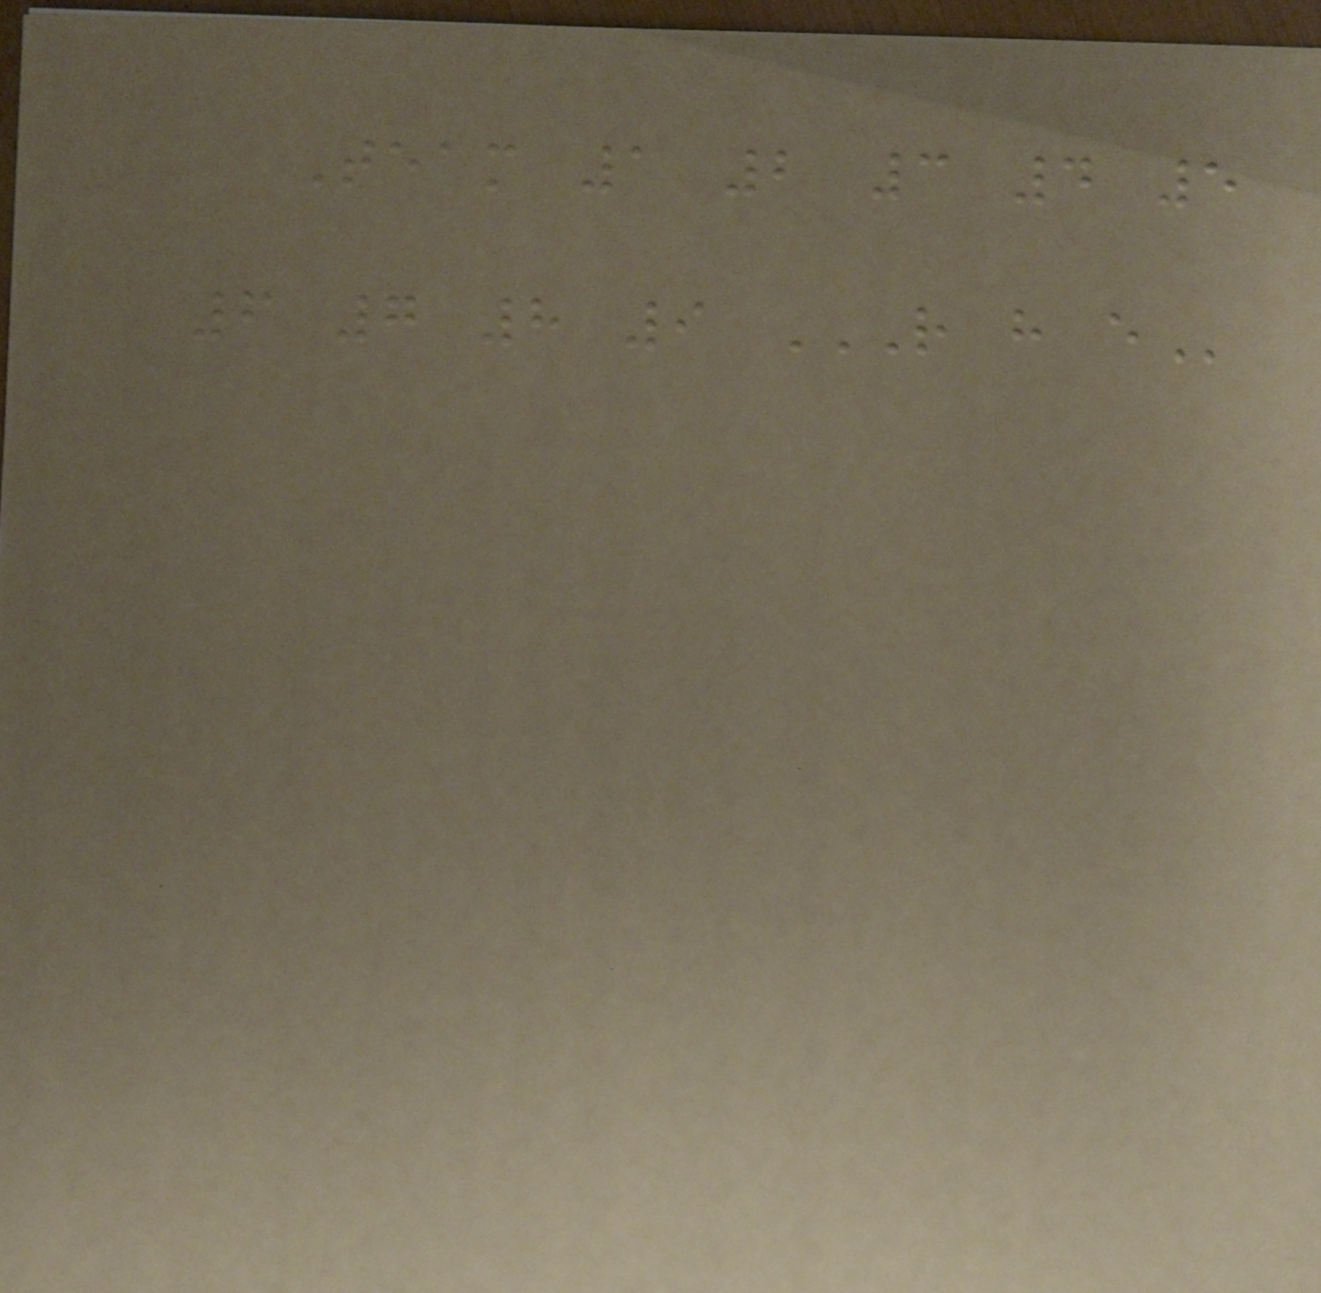Team 1 2 3 4 5
6 7 8 9 R H E
